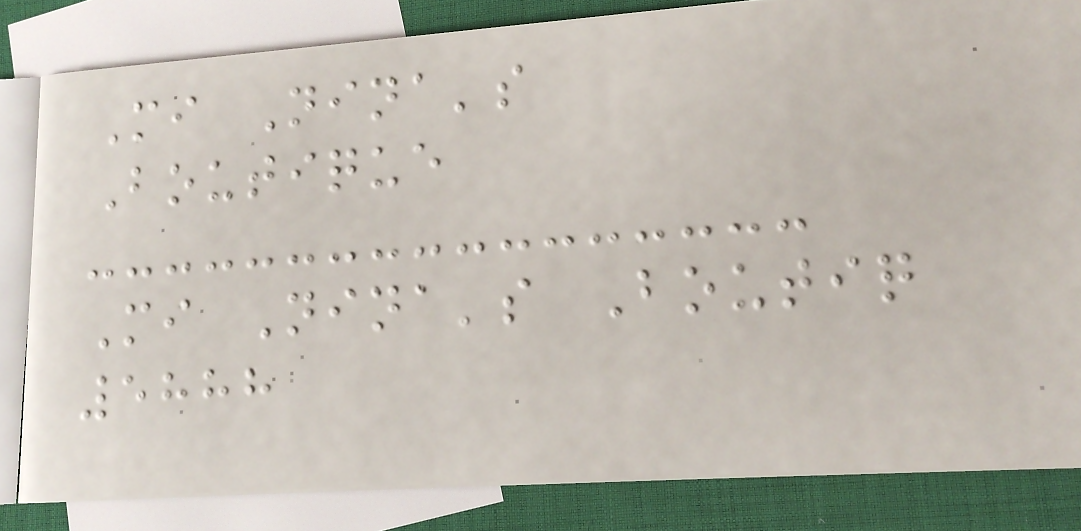Mi Nina's
Boutique
Mi Nina's Boutiq
5888
